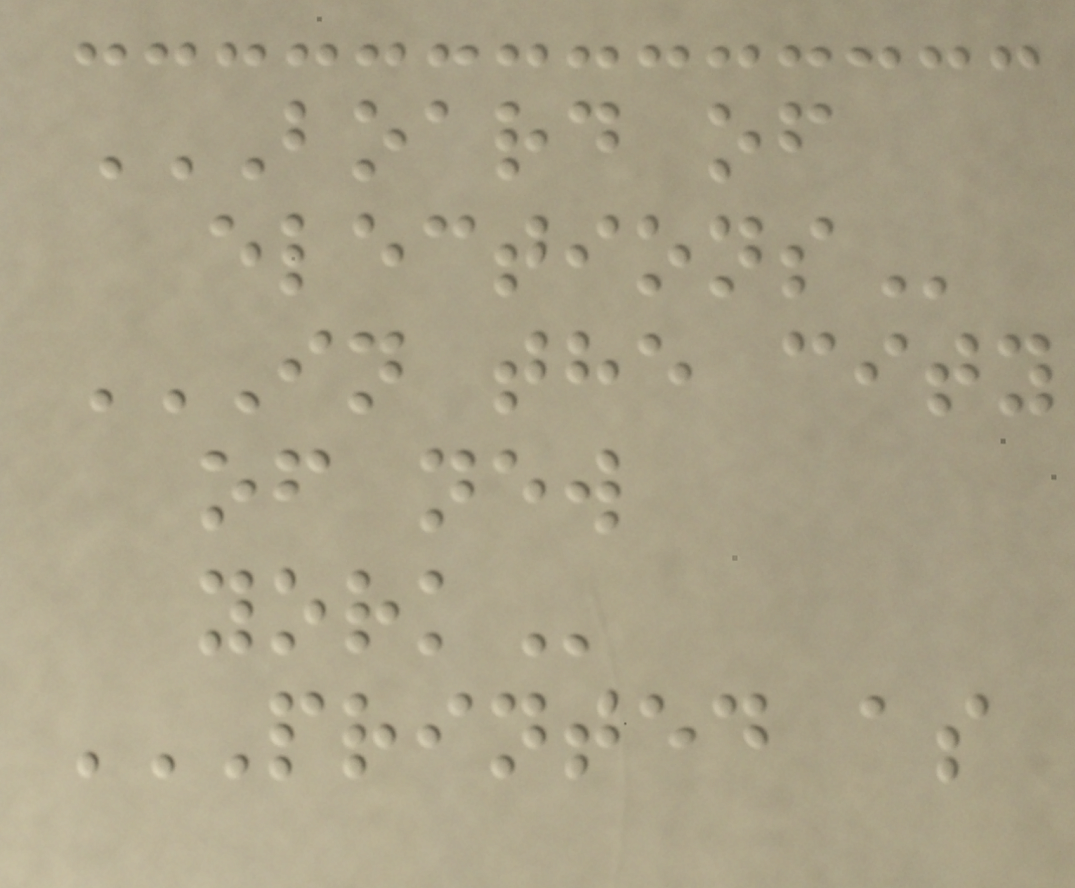BOARD OF
ELECTIONS
IN THE CITY
OF NEW
YORK
PRINTED AS
